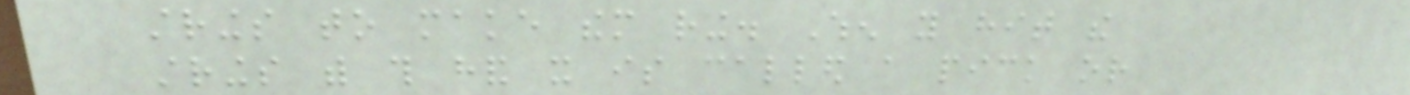strings to make them ring. When you hit the
strings with this hand it is called a pick or
